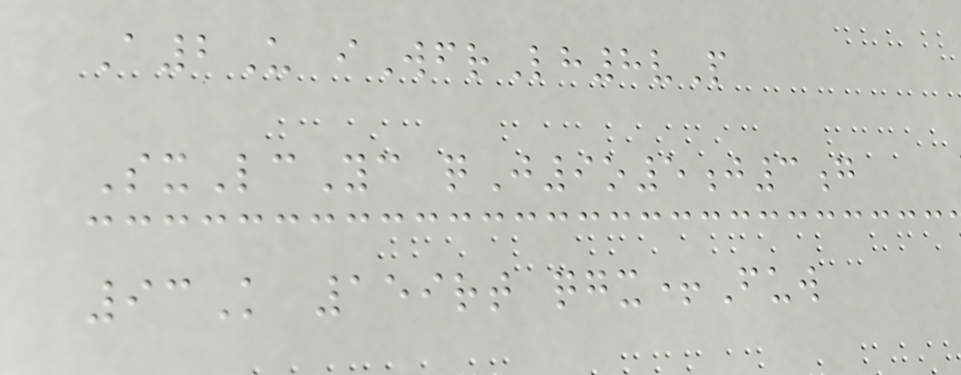A2U iWfrLh8vP
SxLcYc qJ9o5j3g
93K 159rt qgx+Fuw
